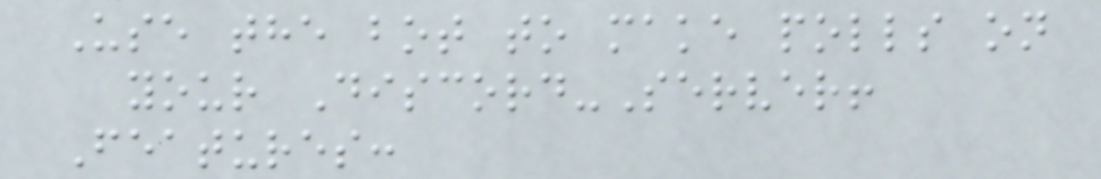Use the bot to make polls on
your Discord-Server!
Features:
